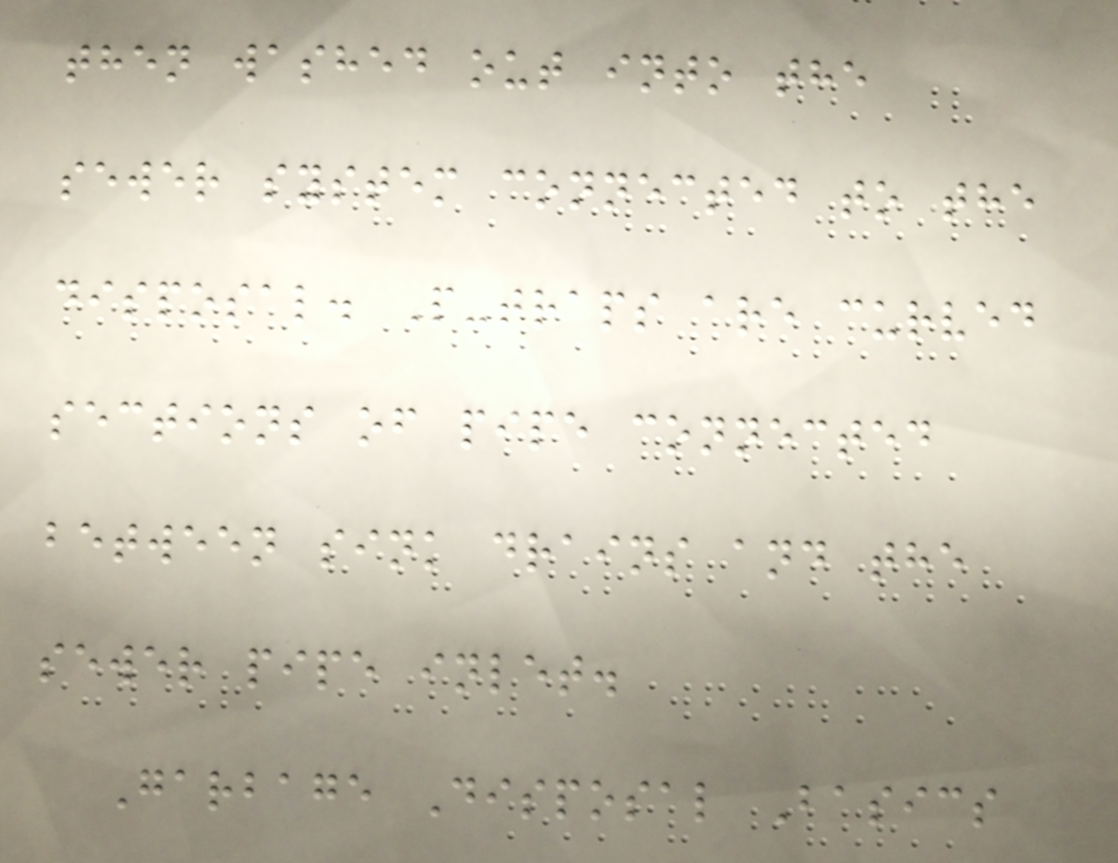then washed out into the
sewer system connected to the
disposal. P-traps are curved
sections of pipe connected
between sink drains and the
sewer pipe inlet.
Garbage Disposal Basics
